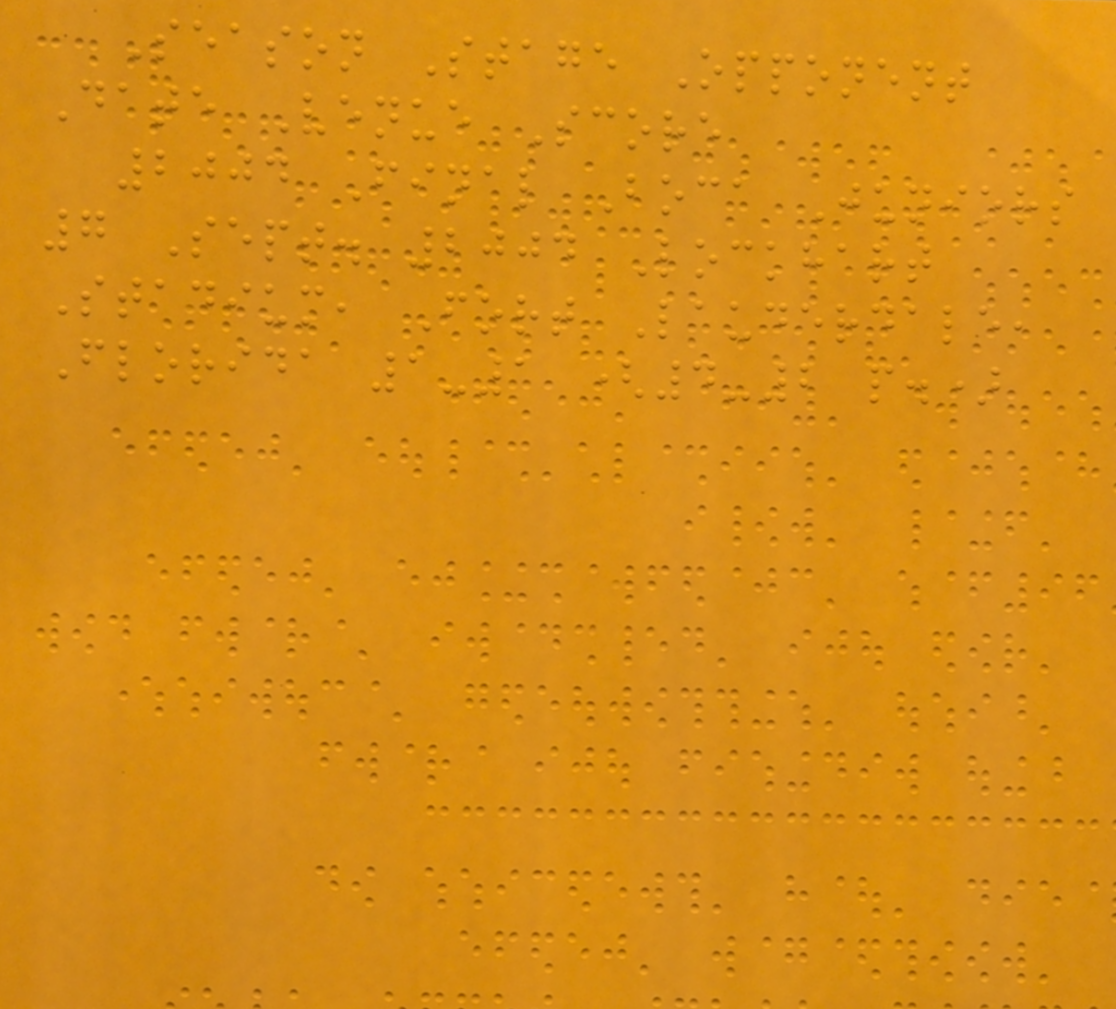Season Stage Opponent
Date Venue Score
2004 Final Boca Juniors
7 Sept. 2004 Lockhart
Stadium, Fort Lauderdale,
Florida 1-1 (4-2 p.)
